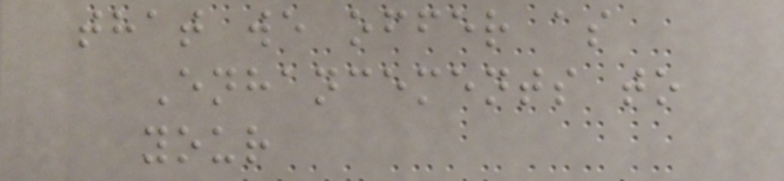that we offer as
Enhancements to
your
